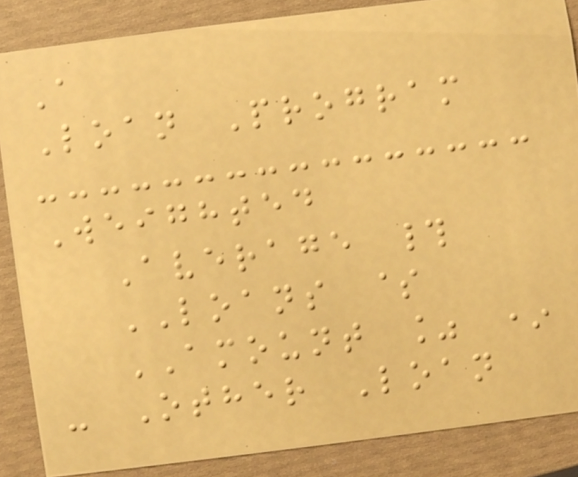A
Loan Program
Weighted
Average #
LOANS $
AMOUNT % *
- Other Loan
